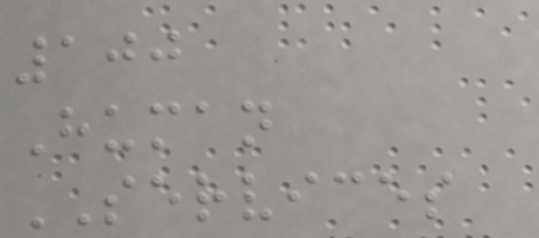100
Human
SERVICES
